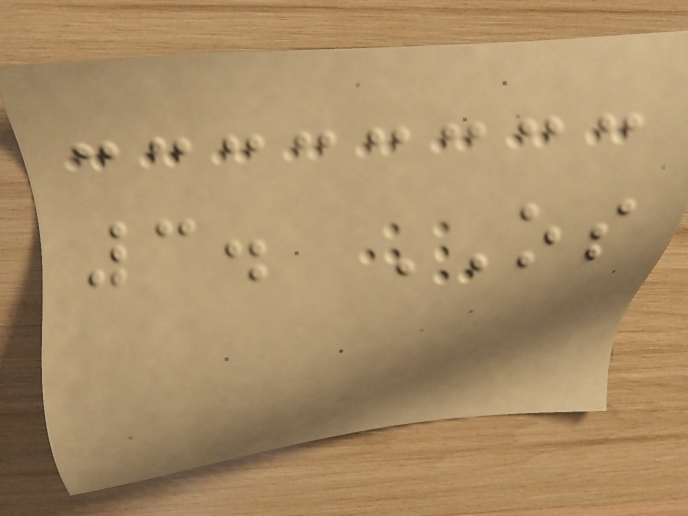3. OS
